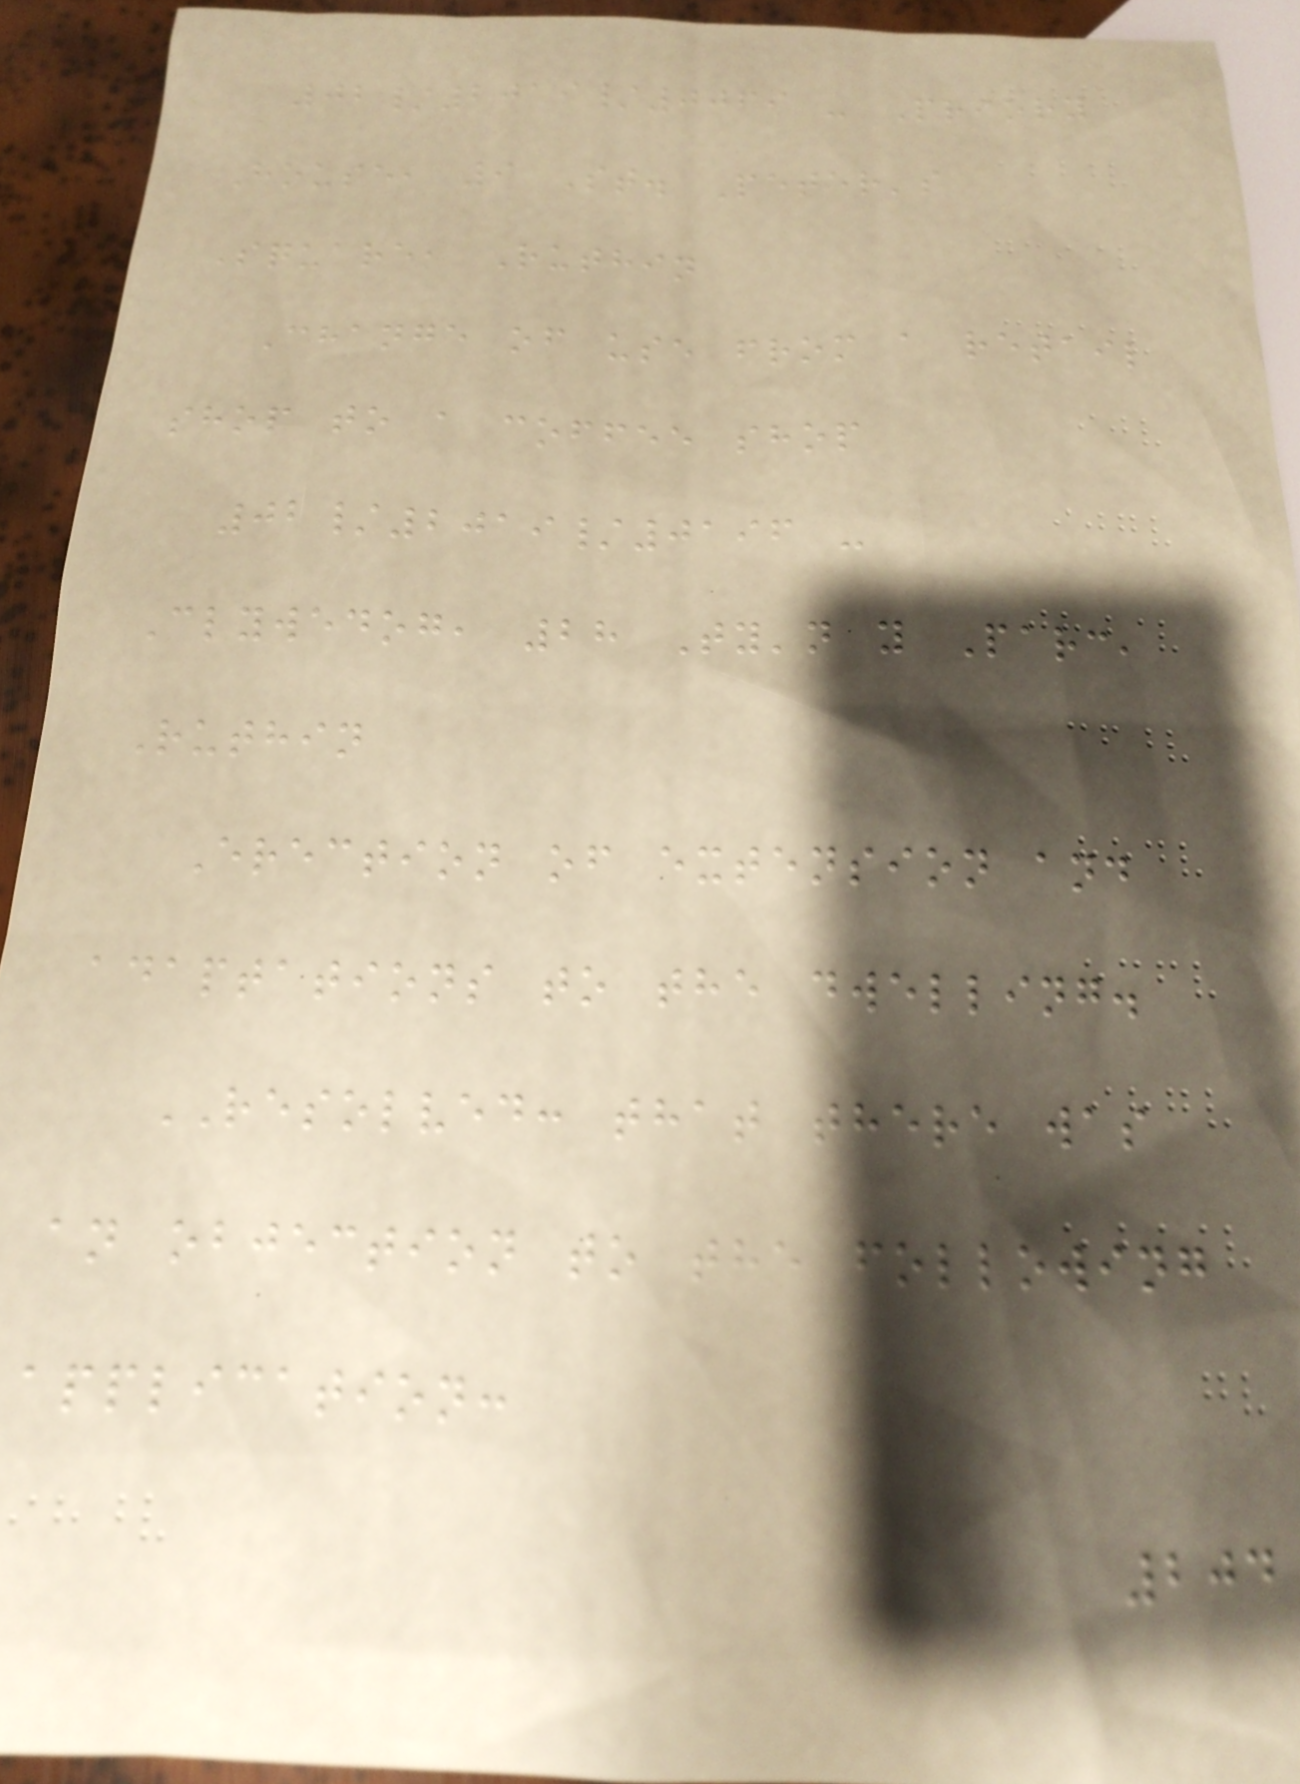02/2019/0069 - Priory
House, 9 St. Peter's
Square, Ruthin
Change of use from a retail
shop to a coffee shop
02/2019/0196 -
Clywedog, 28 Ty'n y Parc,
Ruthin
Erection of extension and
adaptations to the dwelling.
RESOLVED: that there was
an objection to the following
application:
204
